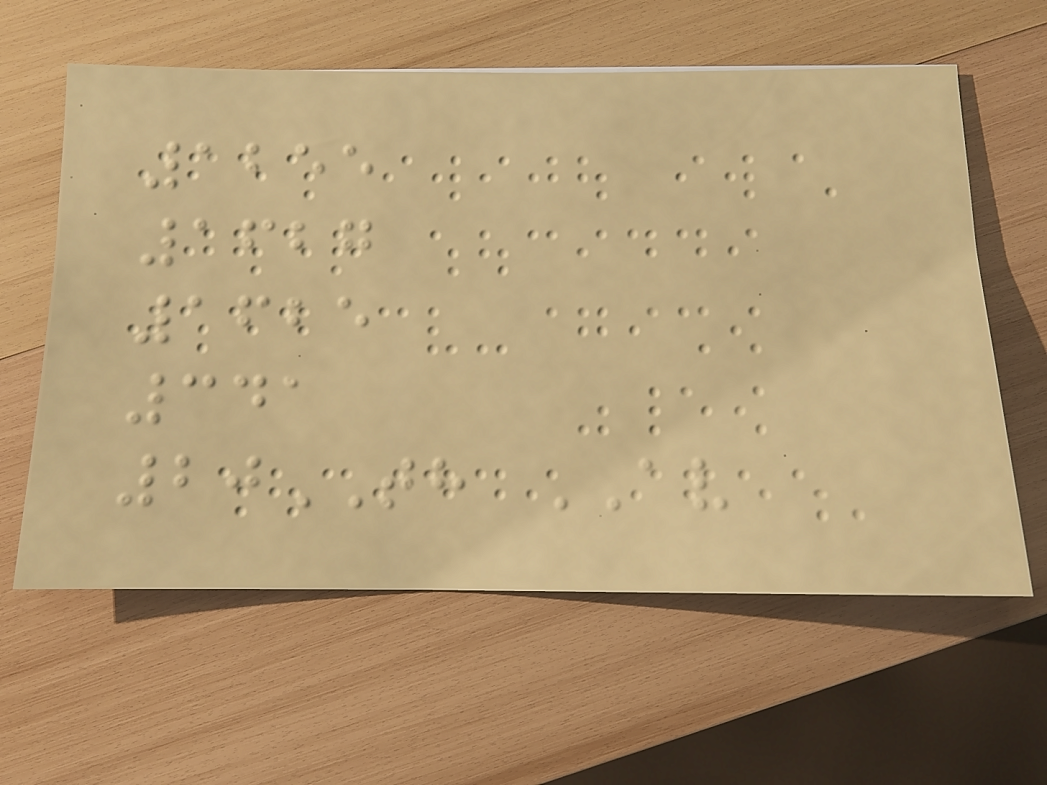1255
1627
1625
341
20TH AV
